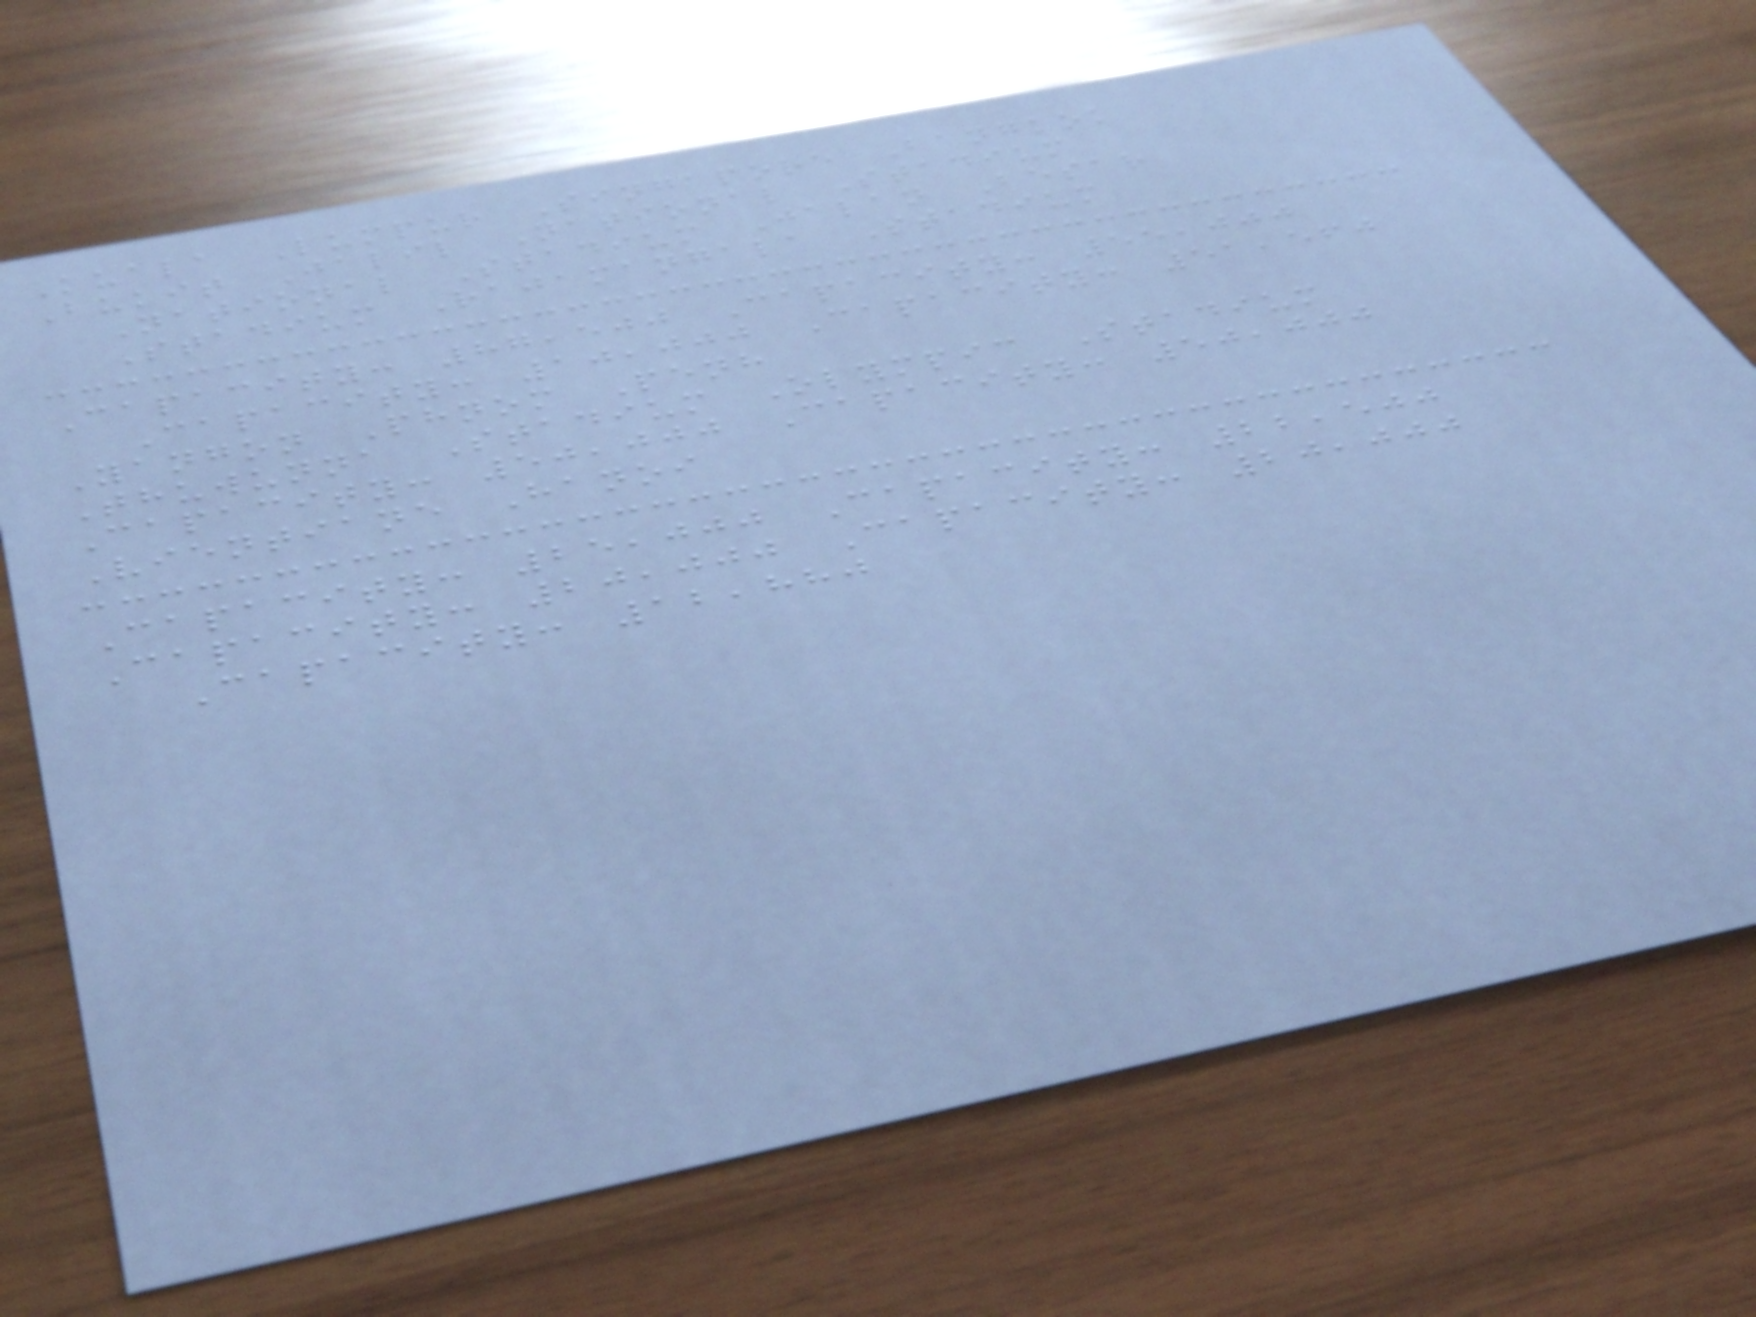Kuala Lumpur Singapore Bangkok
Bukit Jalil National Stadium
National Stadium Jalan Besar
Stadium Rajamangala Stadium
Capacity: 87,500 Capacity: 55,000
Capacity: 10,000 Capacity: 51,560
Yangon Phnom Penh
Thuwunna Stadium Olympic Stadium
Capacity: 50,000 Capacity: 50,000
Vientiane Hanoi
Capacity: 25,000 Capacity: 22,500
Capacity: 20,000 Capacity: 20,000
Capacity: 12,880
